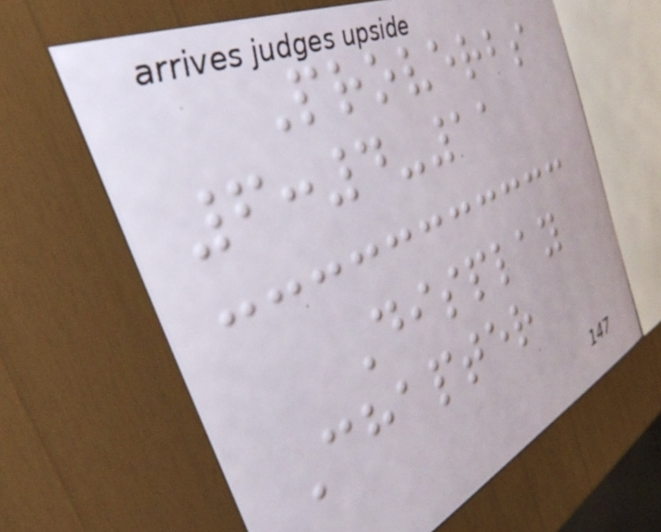Proverbs
6:4-11
Display
Chapter
